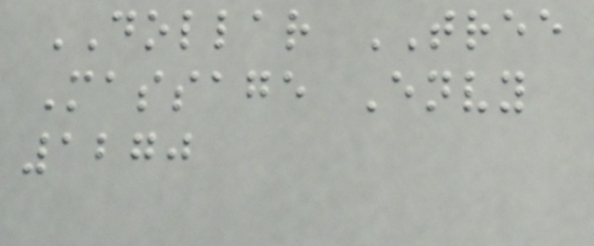DOLLAR TREE
Massage Envy
1270
